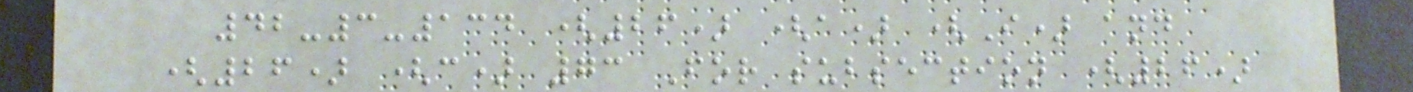42-3-134 (26) (a) (I) and
(26) (c) 73 For subsection (26)
